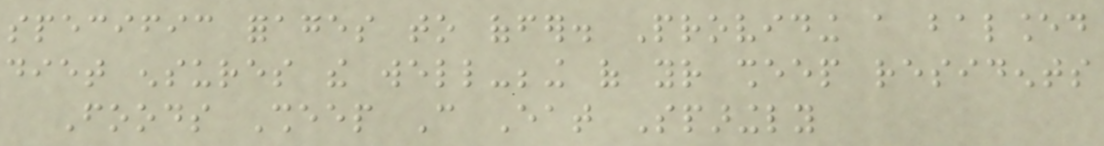specific forages to offer. Providing a balanced
diet ensures the well-being of your sheep residents
Foods Sheep Can Eat Sparingly
